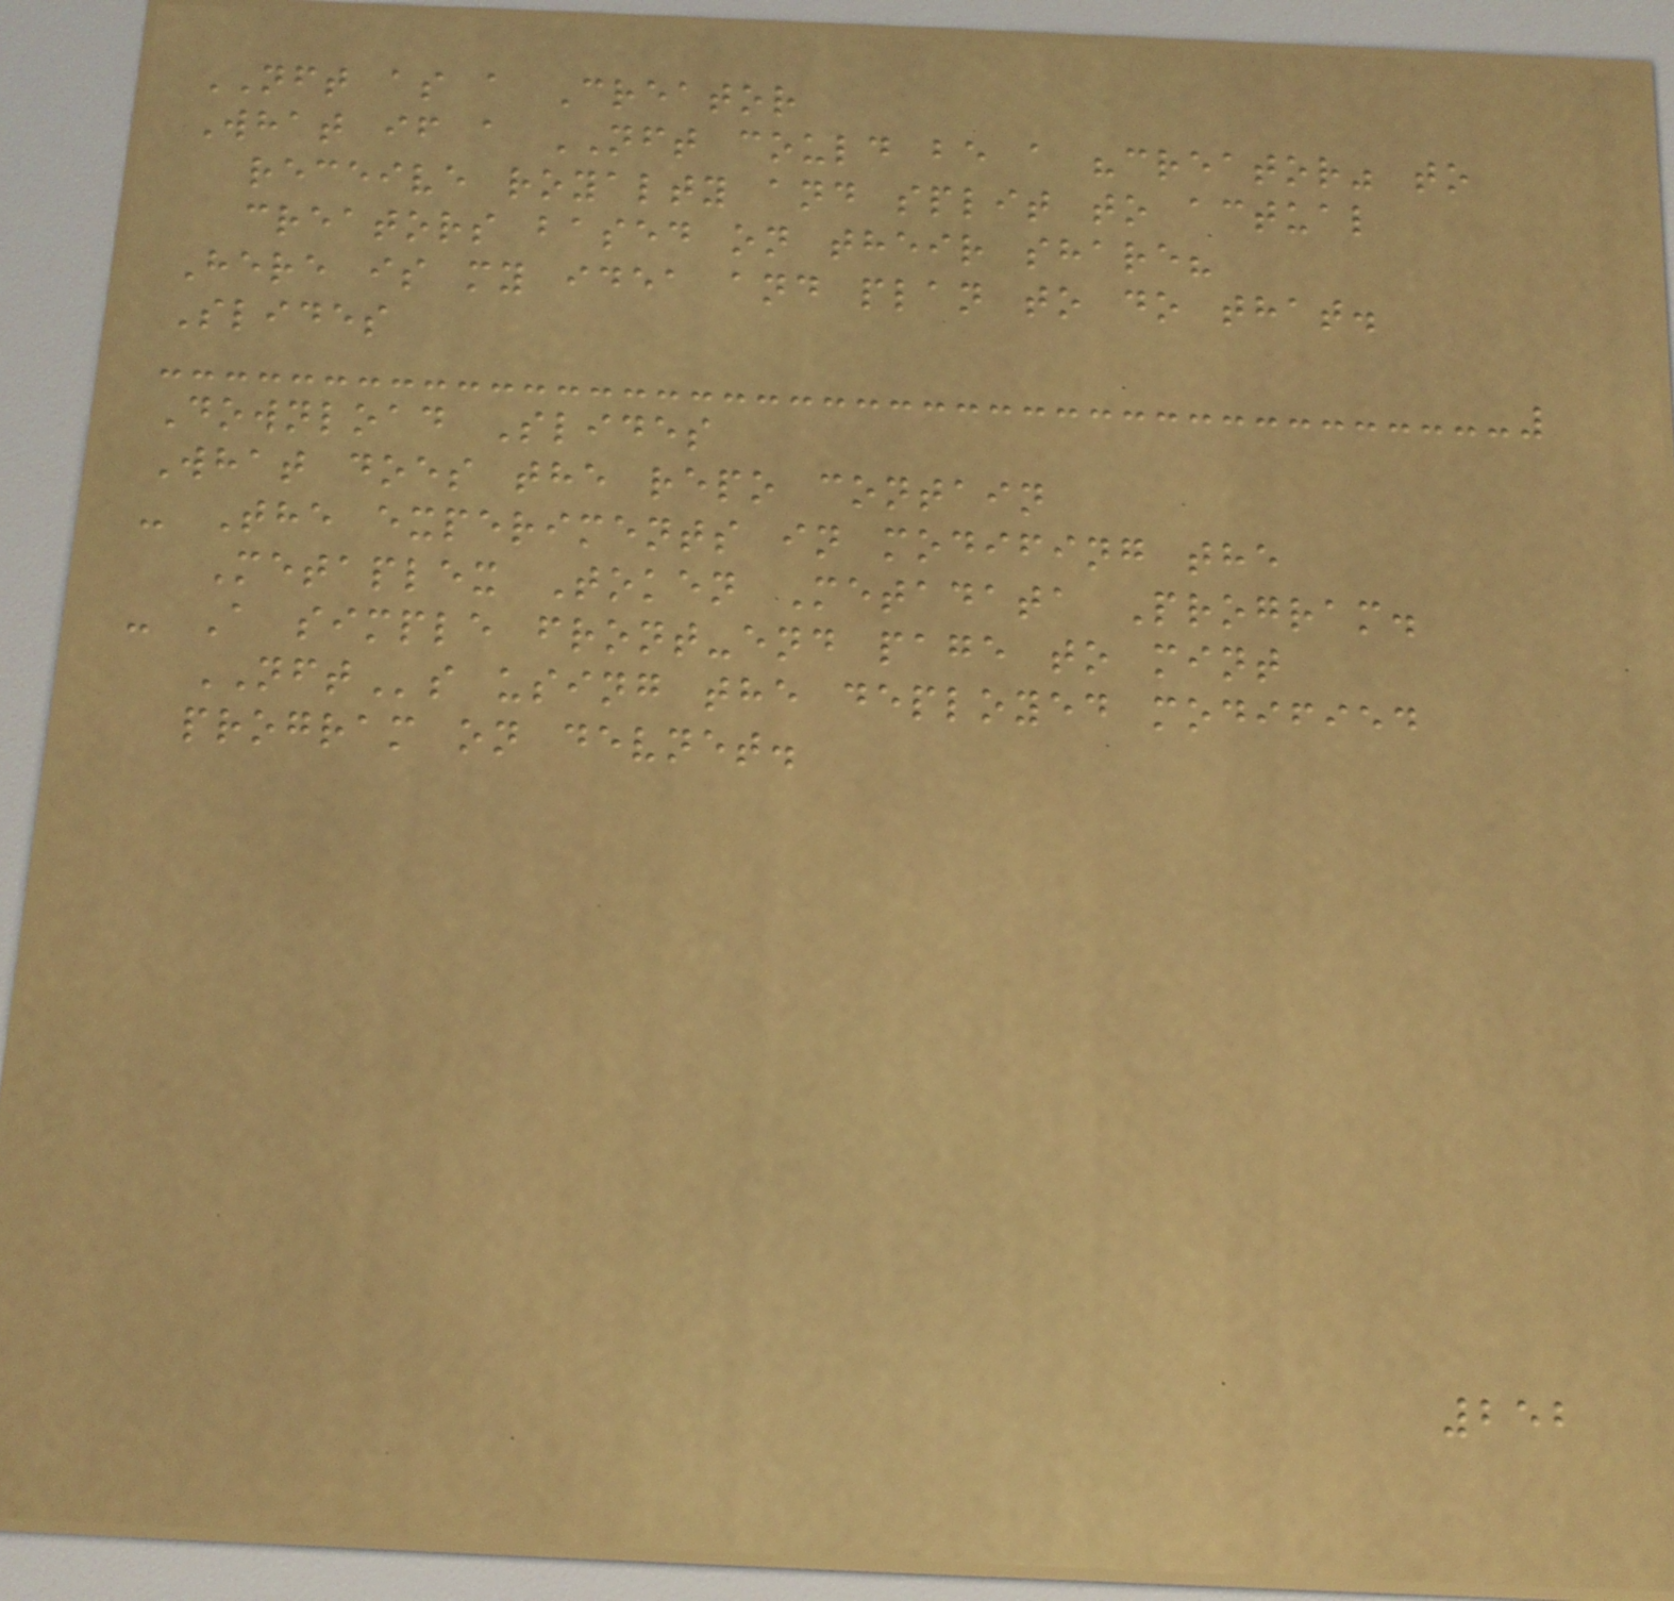NFT as a Creator
What if a NFT could be a "creator" to
receive royalty and split to actual
creators based on their share?
Here is my idea and plan to do that.
Slides
Download Slides
What does the repo contain
- The experiments in modifing the
Metaplex Token Metadata Program.
- A simple front-end page to mint
NFTs using the deployed modified
program on devnet.
252
